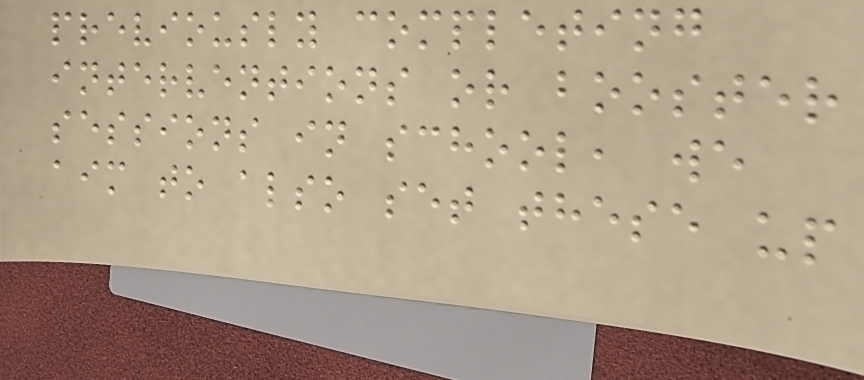previously completing
interventions or booster
sessions in school, we
aim to also set these up
